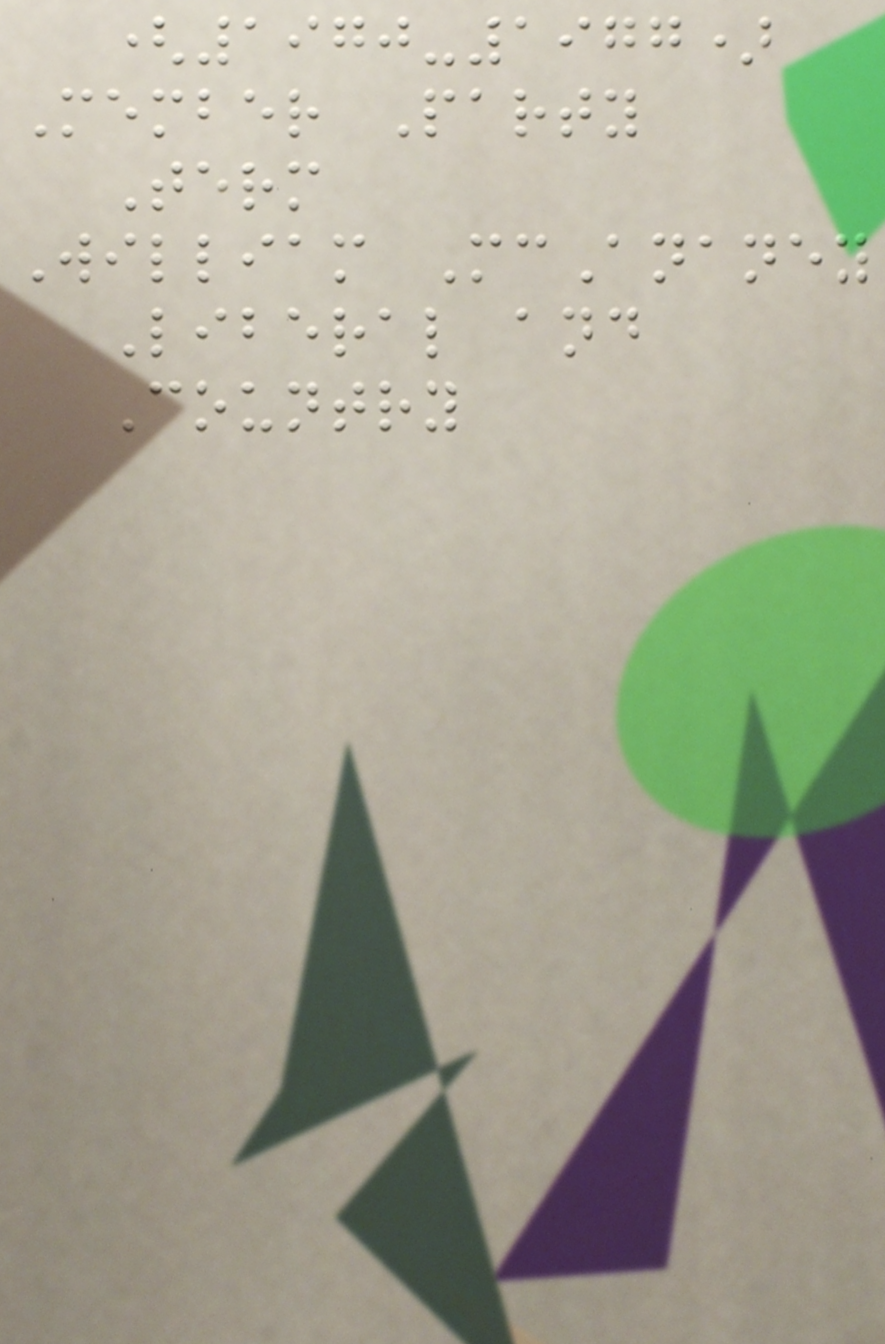(1970-1977)
Member Party
Term
William McAnaney
Liberal and
Country
